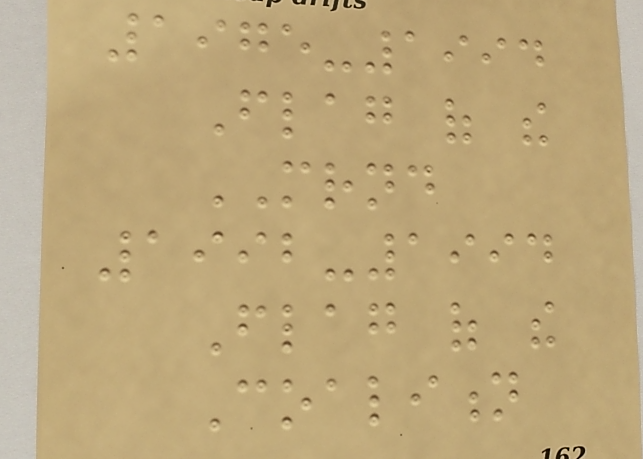1975-1994
Flag of the
MRND
1992-1994
Flag of the
Coalition
